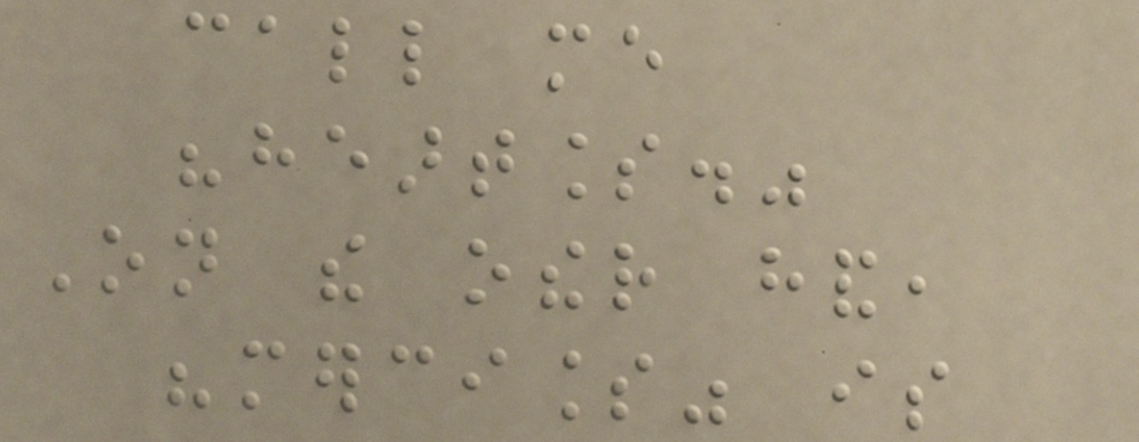call me
"heartless."
On the other hand,
"merciless" is
